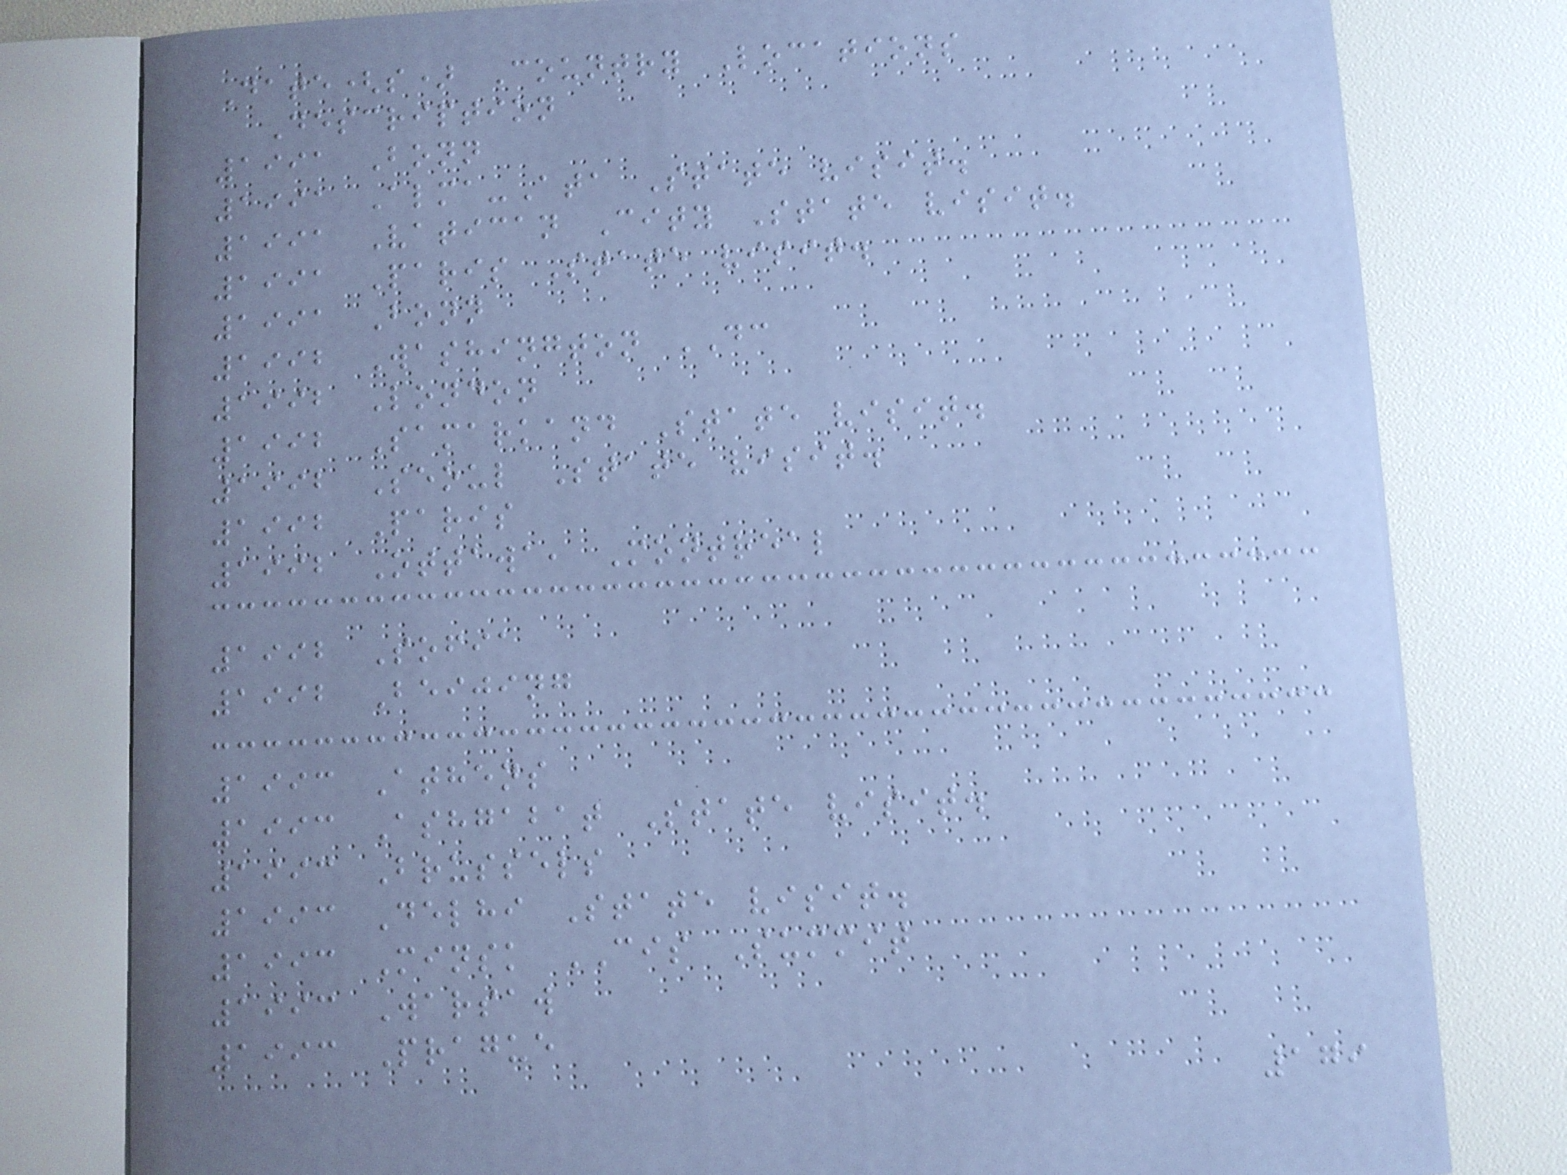Date(s) Country Locations
Description
1991 Bonn
1991 Alma-Ata State visit.
1991 Vatican City State visit.
1991 Paris State visit.
1991 Bonn
1992 Washington DC
1992 London
1992 Samarkand State visit.
1992 Seoul State visit.
1992 Paris
1992 Ottawa, Montreal
1992 Sofia
1992 Beijing
1993 Athens
1993 Ashgabat State visit.
1993 Brussels
1993 Delhi State visit.
1993 Minsk CIS Summit
1993 Warsaw
1993 Prague
179
